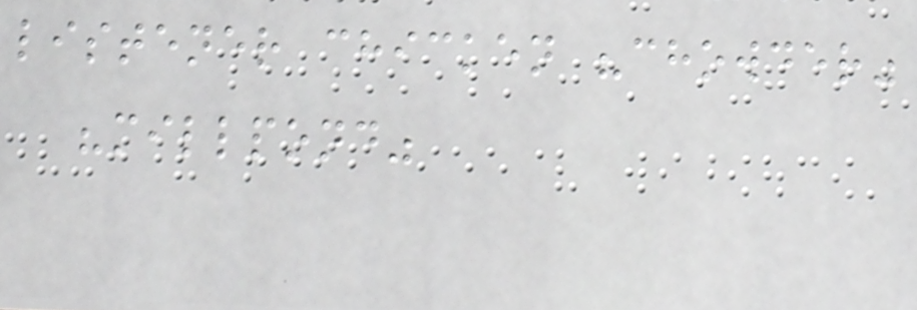listener chicken "chowder"
"millpond"
